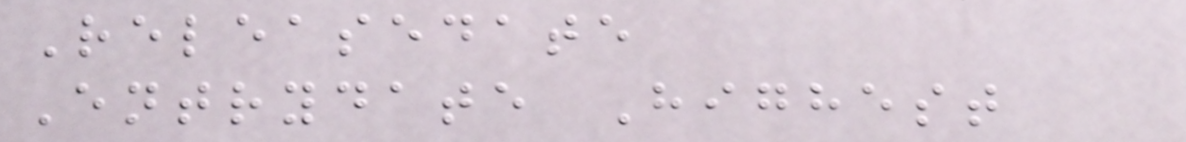Releasedate
Entrydate Highest
